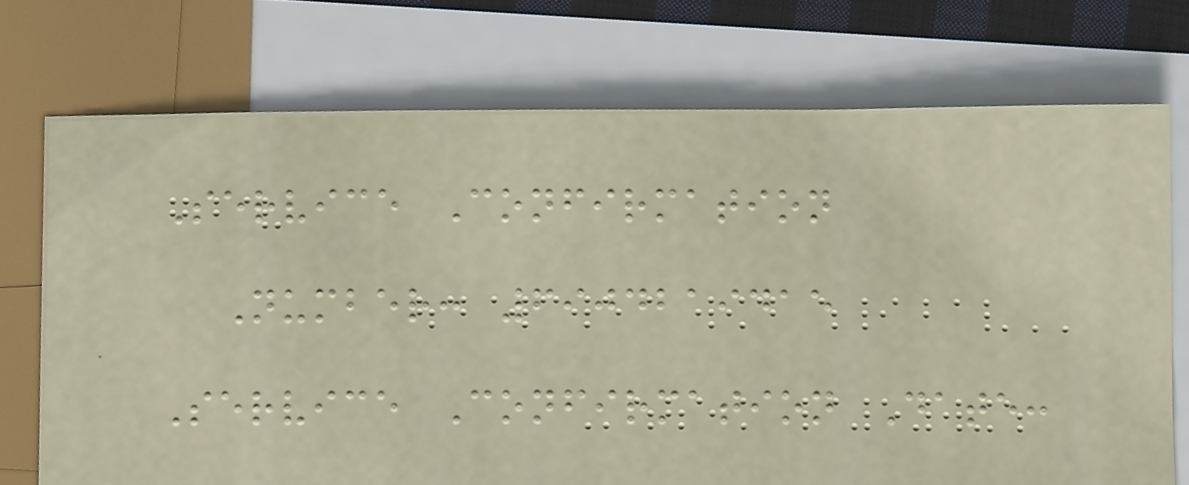Service Confirmation
Number: 6904219415
Service Confirmation Date:
